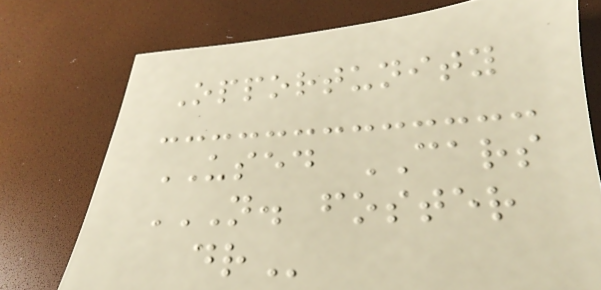Opportunity
USED CARS
N. FOSTER
DR
